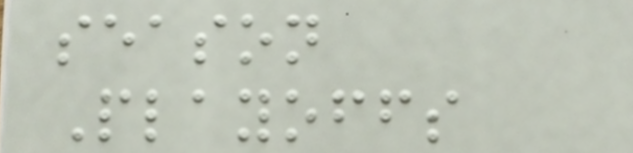season
Playoffs
